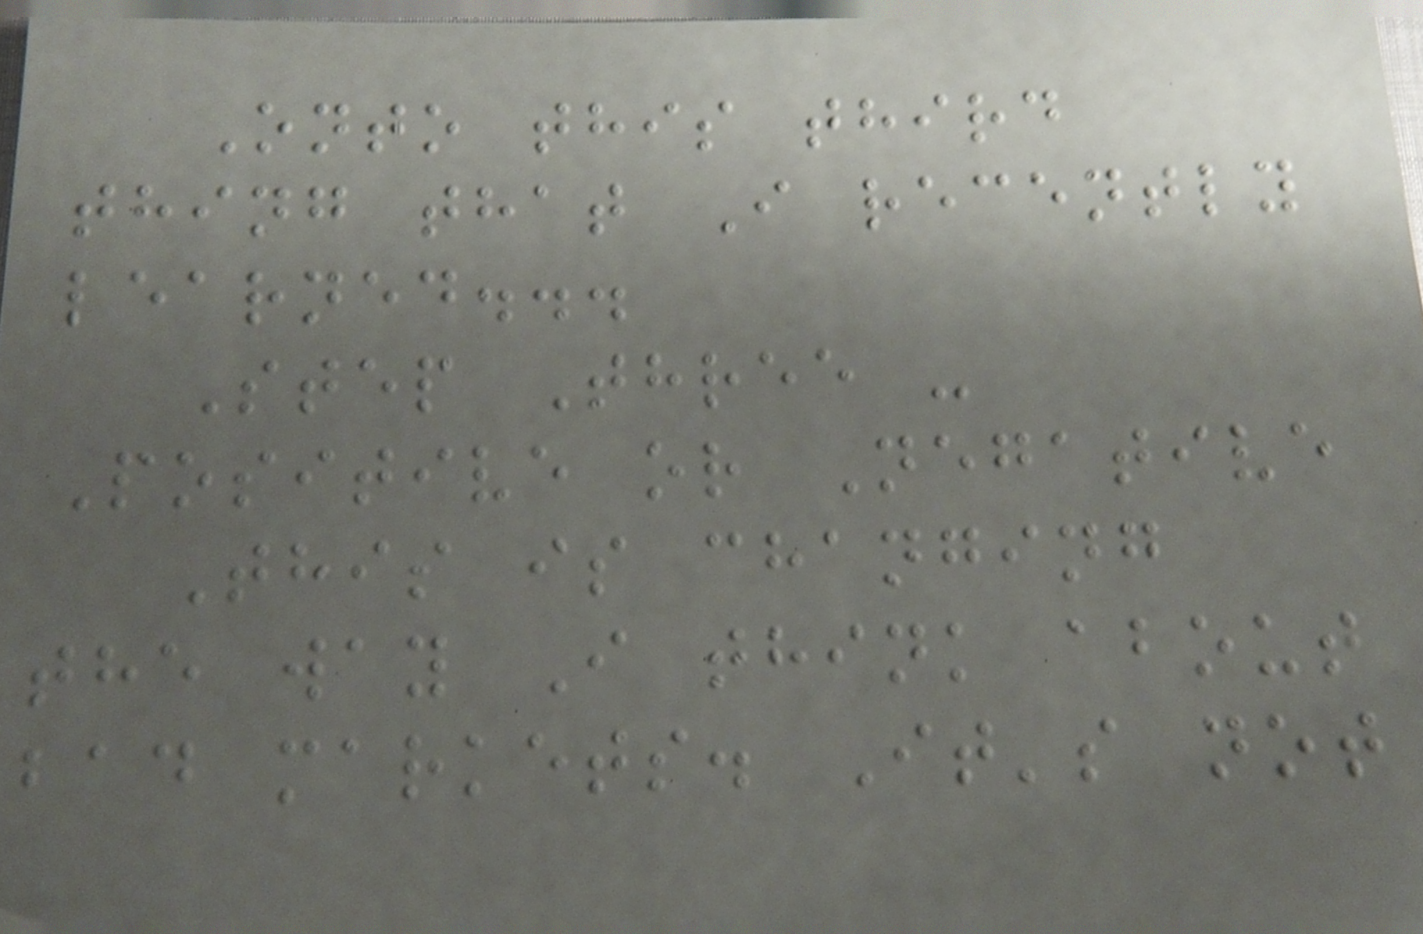Onto this third
thing that I recently
learned...
Step Three -
Positive or Negative
This is changing
the way I think about
bad markets. It's not
